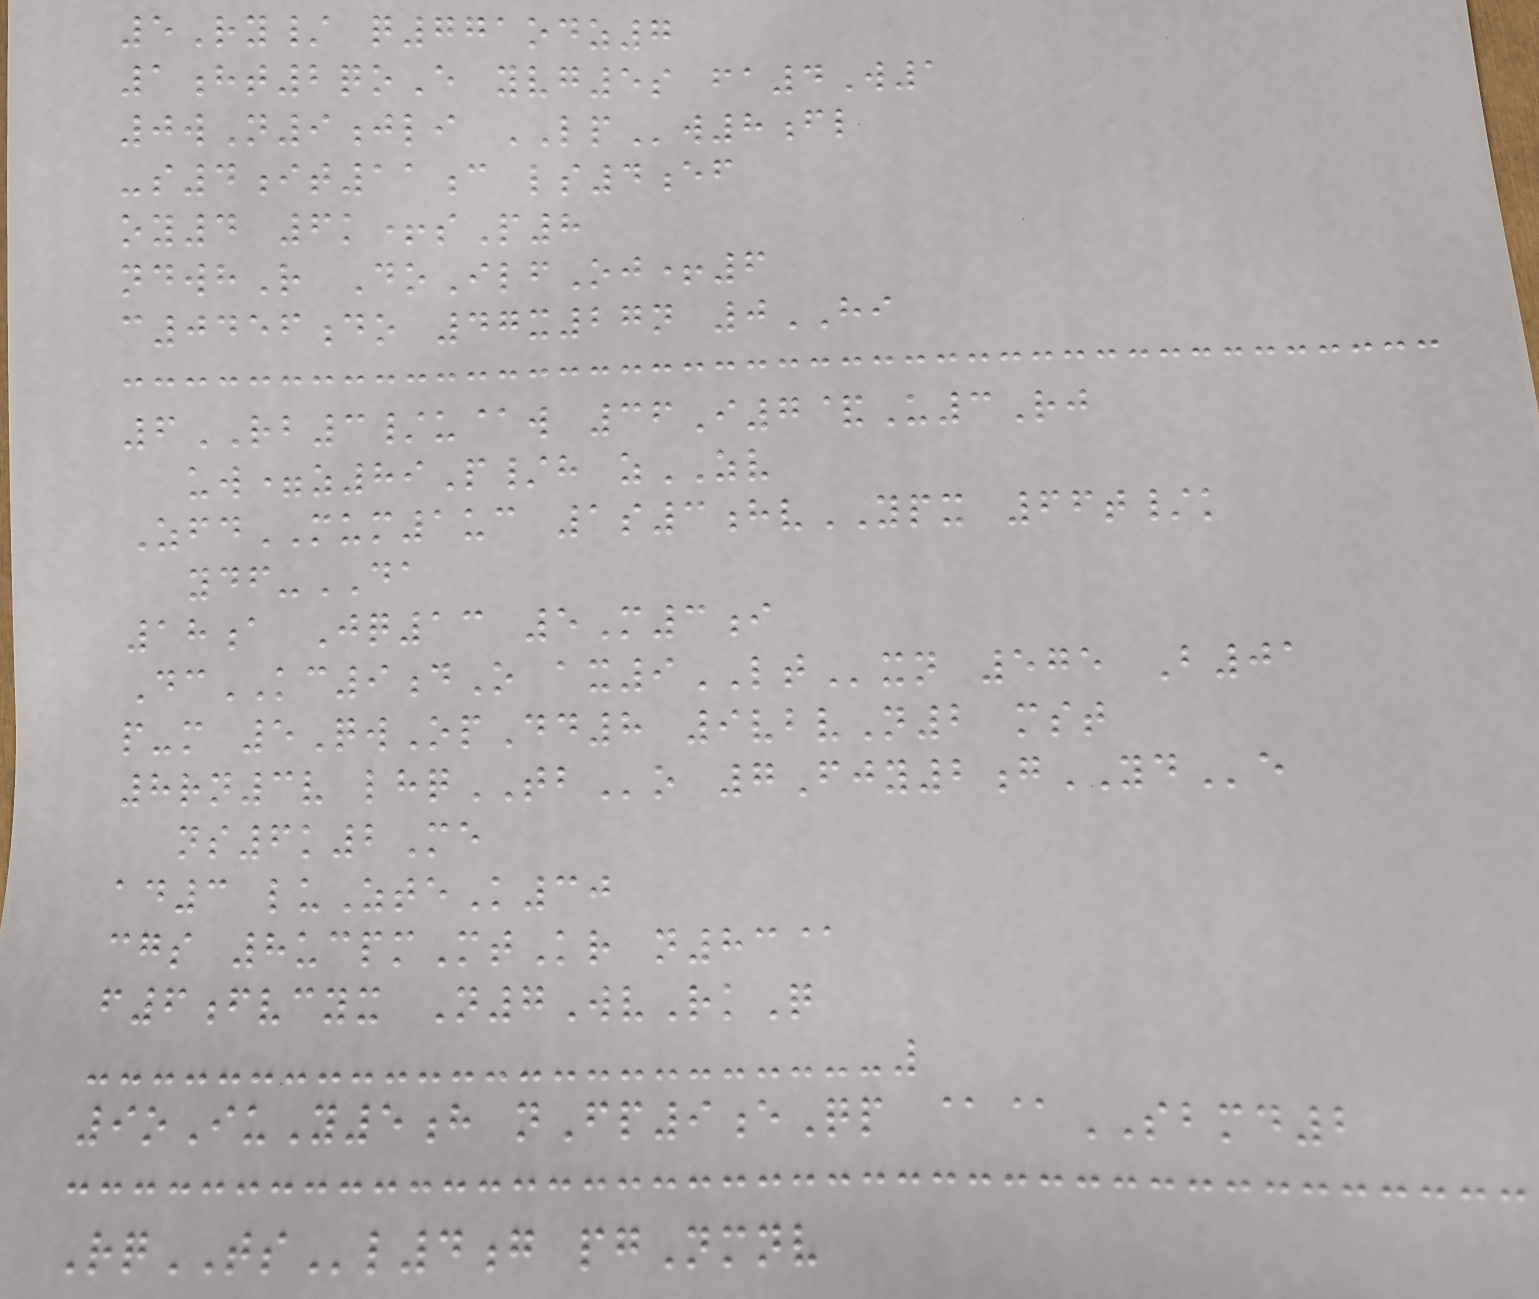5Ry/ q771odz7
1ht2qoE yvg5s fa4W1
0wN9jli LPw8fl
-s4it11c ls4ef
oy4 6k+sP8
ndwhR DoIlfOj+6
c0456do 47x27n 0HI
6RB3/u@w 36I7&U3Rj
uw=z89P/h zZV
ZfdMUM1uc 1s3hvYPX 66t/k
ydf-DA
18a Jq13 5M3i
DcKC9dO ax9LTxn 575 B01
p-m 5QwOpDd8 9vbvN2 mst
8rn3v lhqTBo 7Fjy2gYDe
ns6k2Me
ad3 luZteK30
cgs 8ucpmMtKr n83@
f6fvcyx N7WvRkQ
9oIuY5h nFp9eQp @@SBMD2
RqTSl4g pgNmnv
